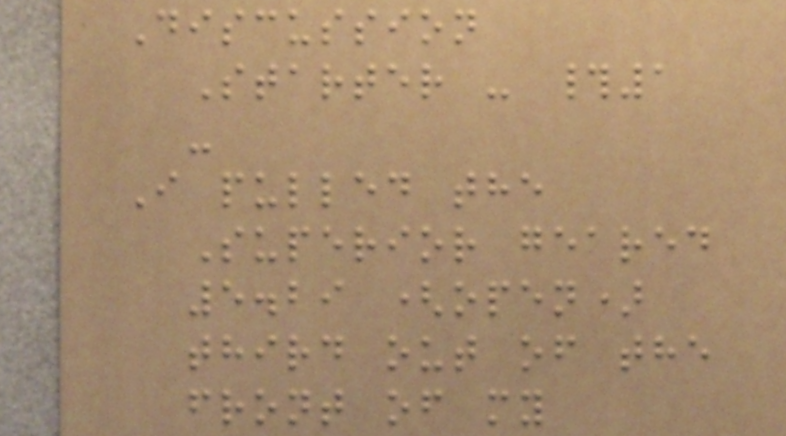Discussion
Starter - #1
-
I pulled the
Superior geared
5.29 (open)
third out of the
front of my
